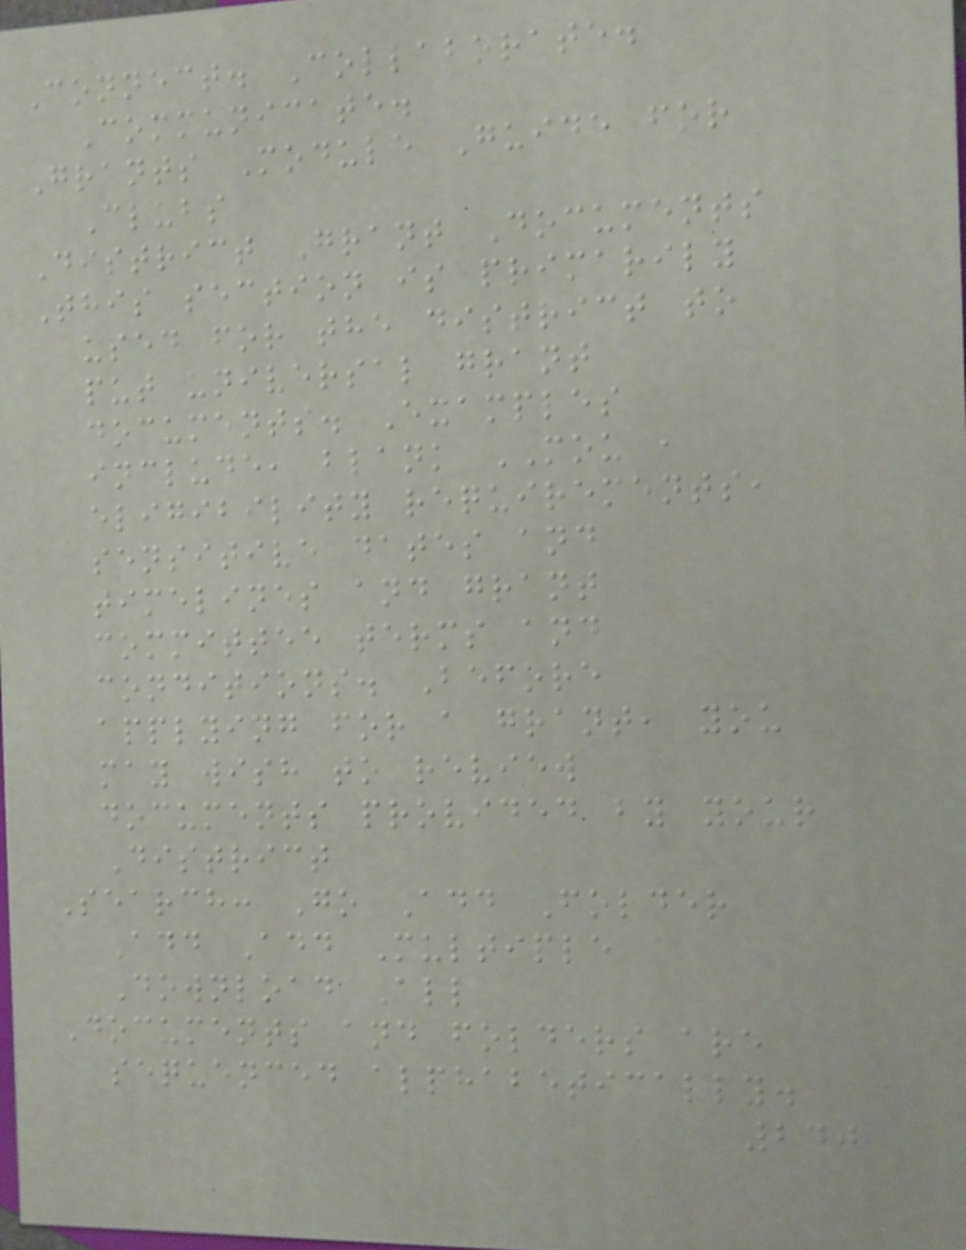Connect. Collaborate.
Communicate.
Grants Module Guide for
Clubs
District Grant Documents
This section is primarily
used for the district to
put universal grant
documents. Examples
include, blank MOU ,
eligibility requirements,
sensitive dates and
timelines and grant
committee terms and
conditions. Before
applying for a grant, you
may wish to review
documents provided by your
District
Search: Go Add Folder
Add Add Multiple
Download All
Documents and folders are
sequenced alphabetically.
240
